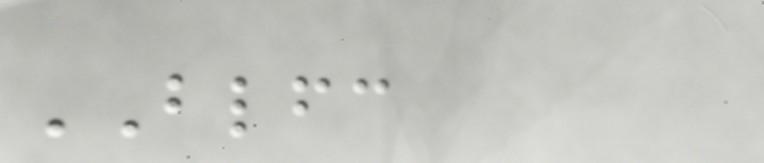BLFC
